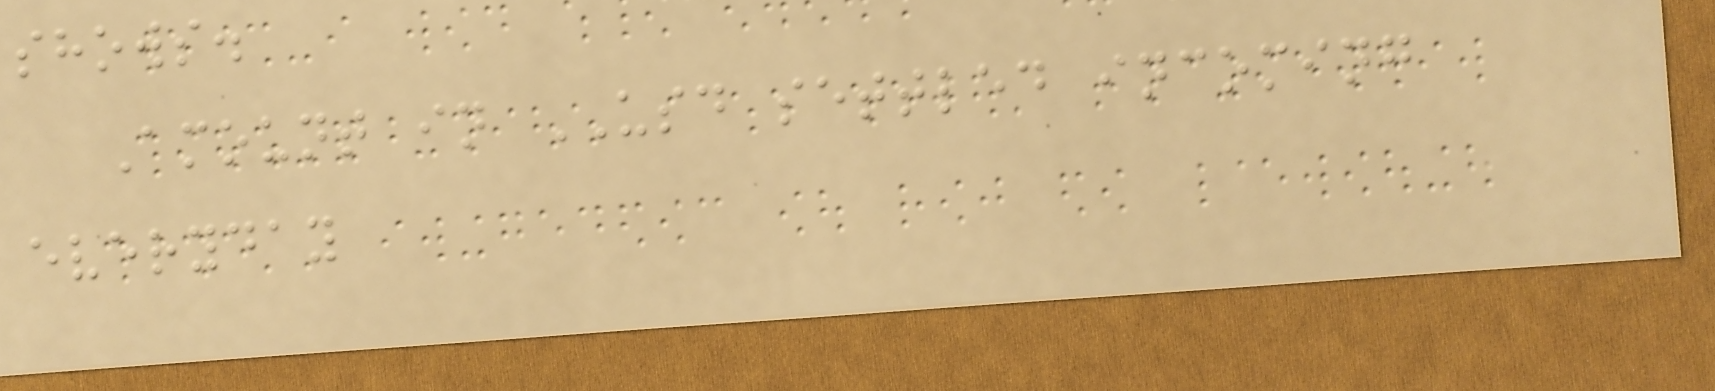shows.
Amount in USD settled incoming
everyday
